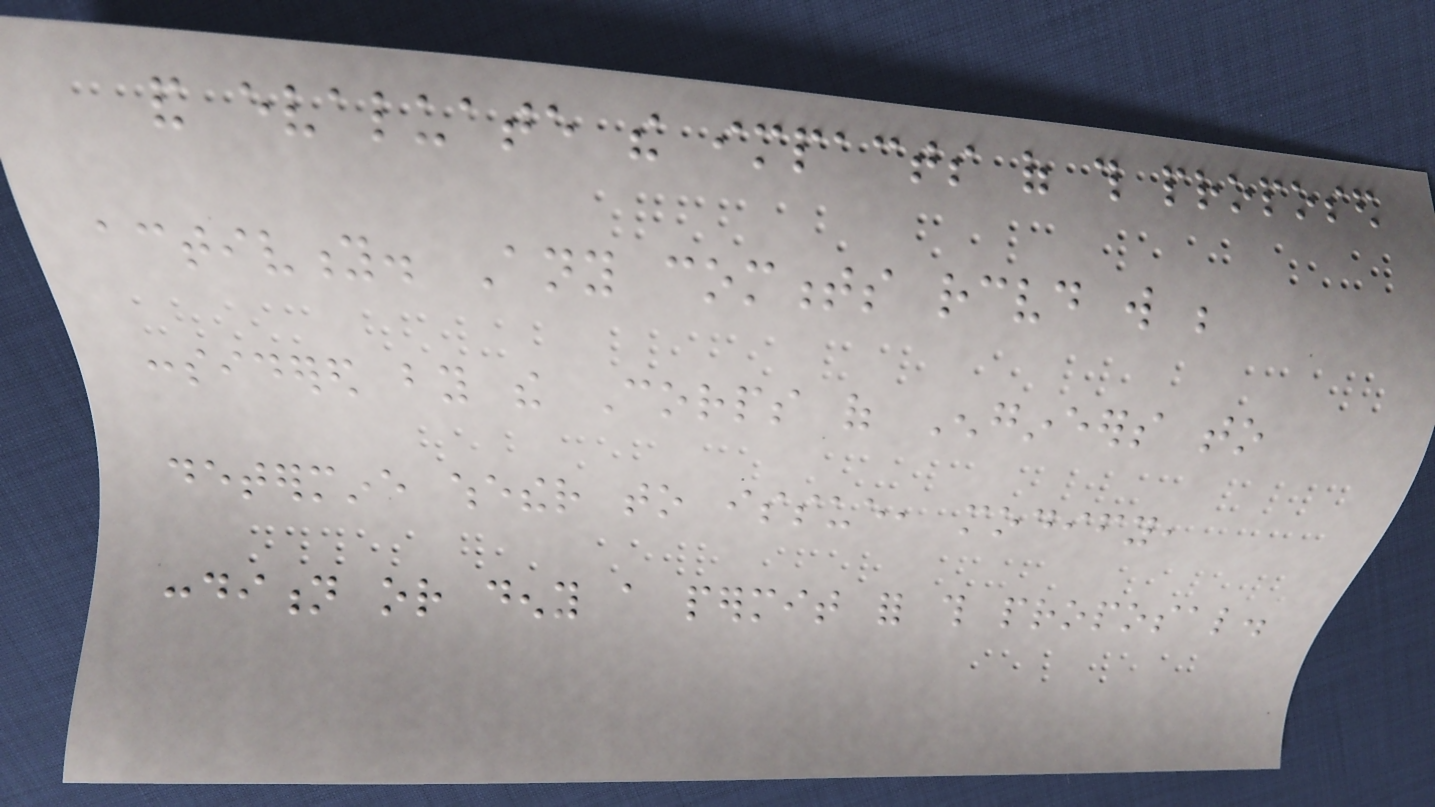and evaluate the impacts of this proposed
activity. Any comments received will be
considered by the Corps of Engineers to
determine whether to issue, modify,
condition or deny a permit for this proposal.
